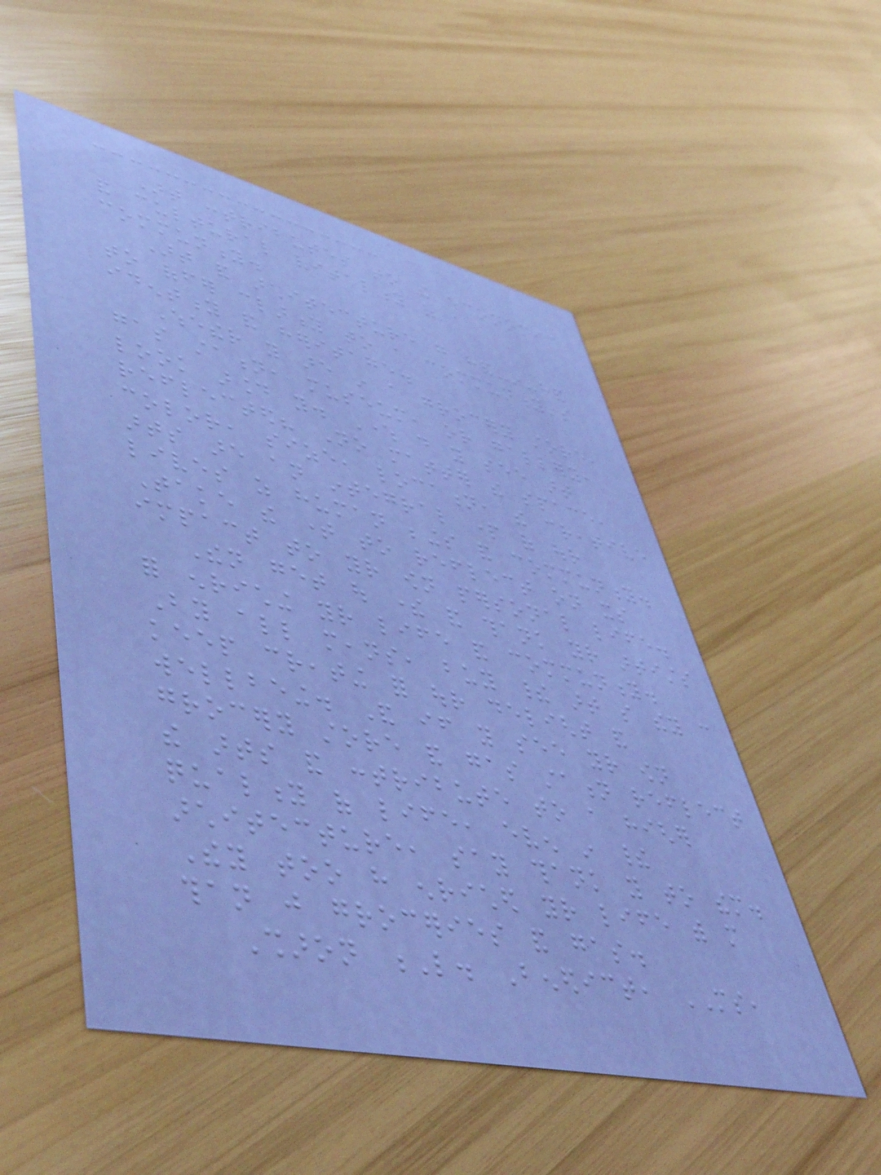Art contributes to the economic
and cultural vitality of a
community.
Art and architecture go hand-in-hand
to offer clarity to a community's
identity and heritage.
Whether you are in a grocery store,
gas station, museum, or gallery,
look around you. Where do you see art
reflected? No matter the space,
color, size, location, the creative
arts are an integral part of our
lives as human beings and community.
Take the time to reflect on its
impact to your own personal life.
Then get out there and thank your artists
for enriching your life and community.
By all means, buy their art so they can
keep creating for our delight and
wellbeing. And if you see your own
grocery store and gas station reflect
the arts and contribute to a higher
quality of life, even in their
architecture, say thank you to them.
They too have enriched your life with more
than just groceries and gas.
Sharon L. Benedict, MS,
